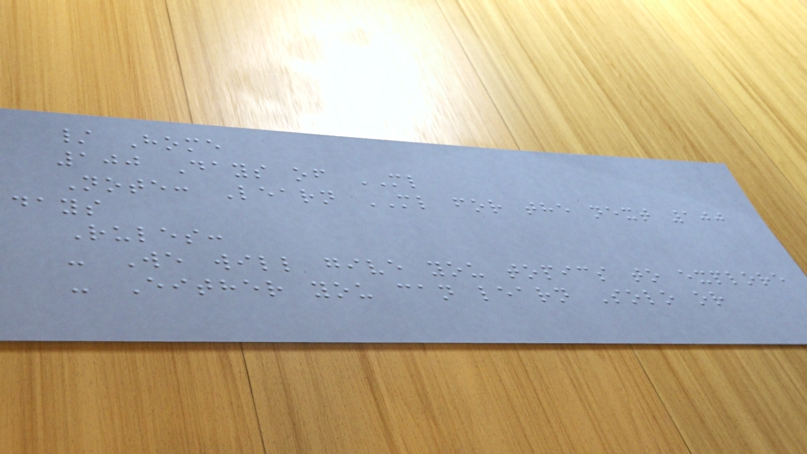/ Home
100 Days of ML
Note: Learn ML for the next 100
days
Rules:
- We will give you topics to explore
- Either you can learn Solo or
